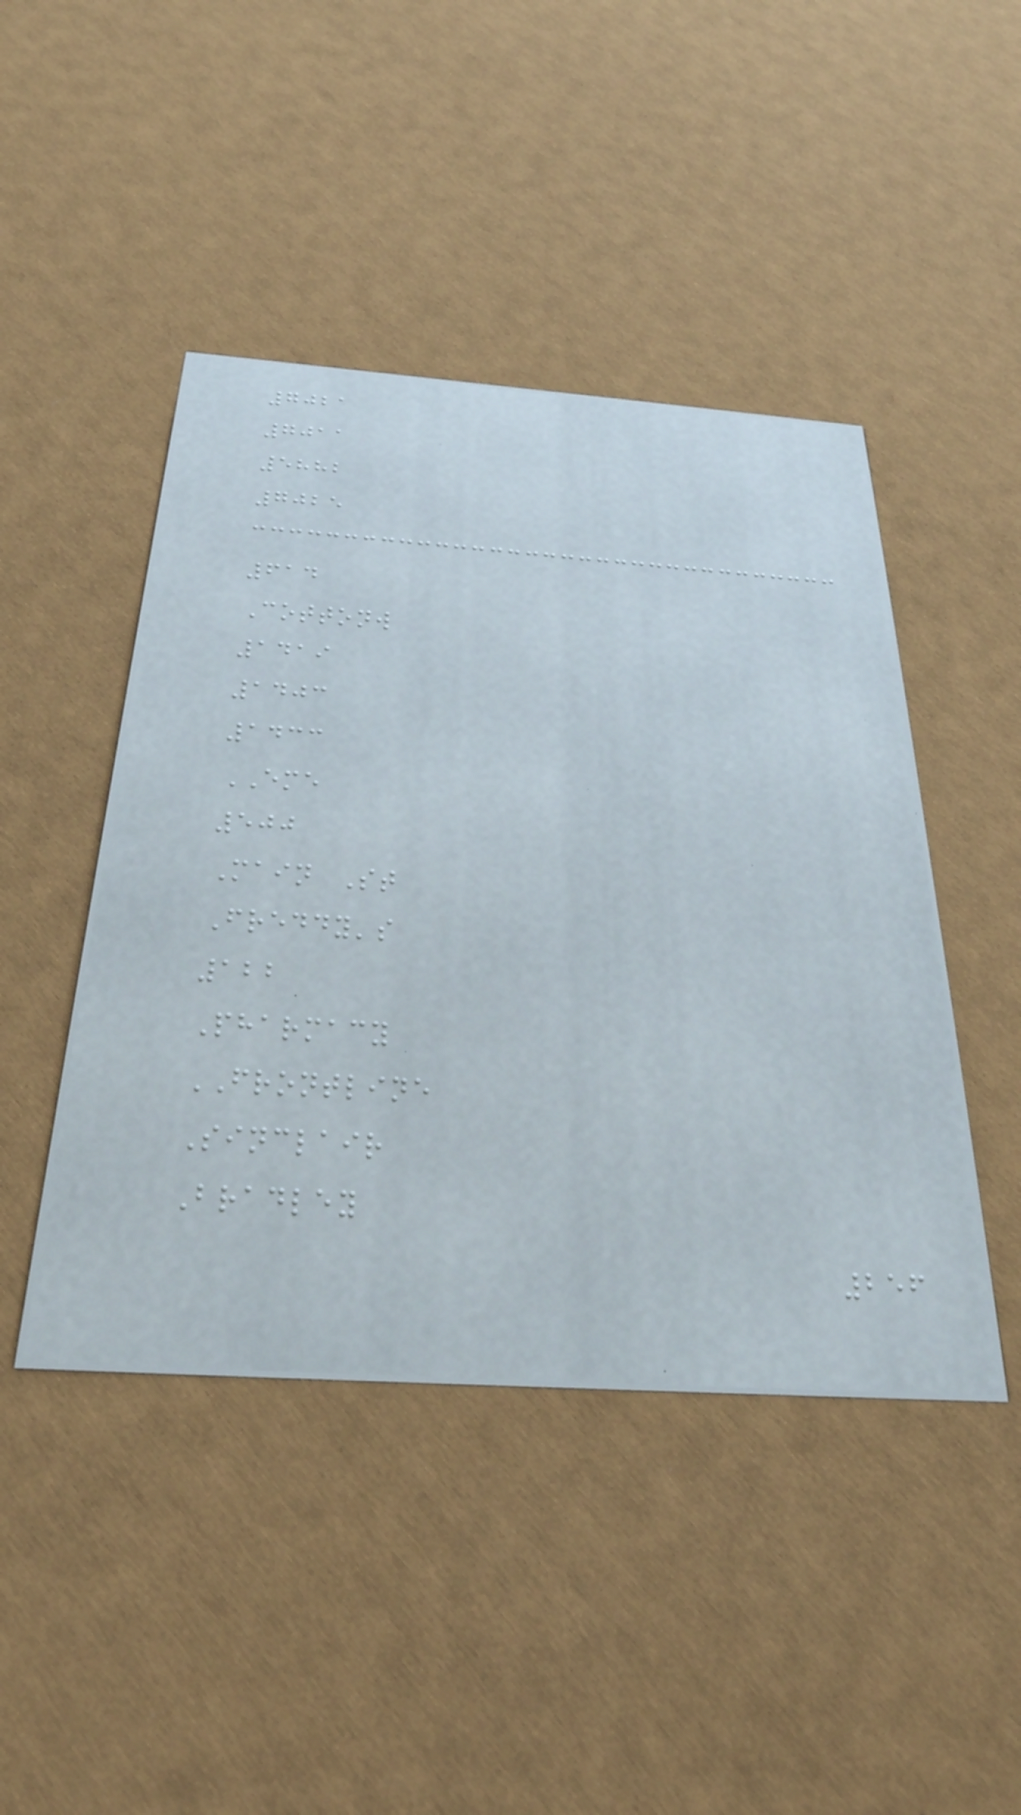7021
7011
5882
7025
614
Cottonw
1419
1403
1433
EME
500
Main St
Freddy's
122
Pharmacy
FRONTLINE
Sinclair
Bradley
256
